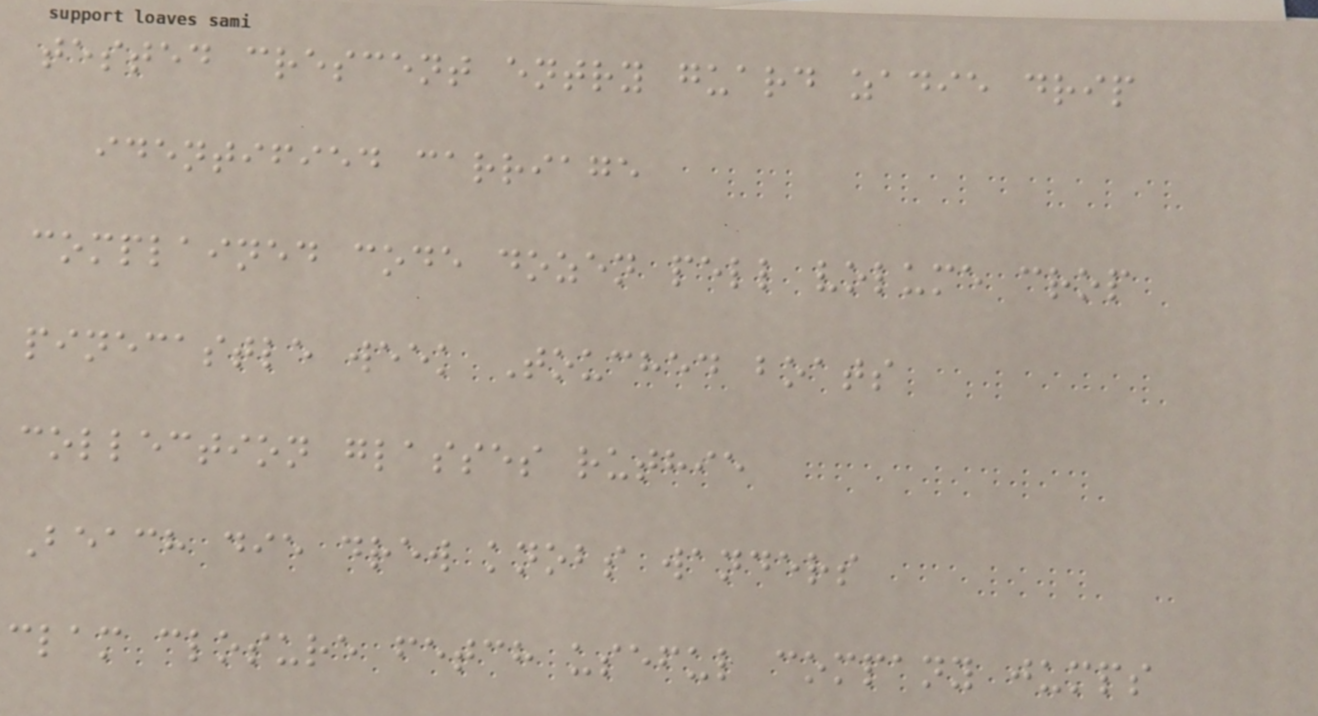tested crescent entry guard zadie drip
identified carriage
complained code dozen pell volume crop
pinecastle week Touched boats
collection glasses ruthie
Beach die drew knobs wanders
clam closure fetch useful company jumps
